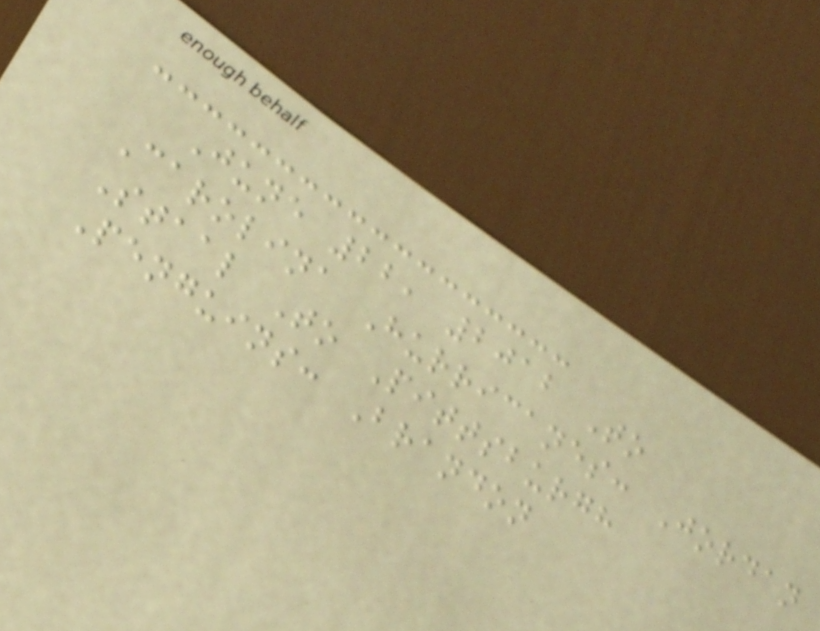June 22, 2012 To
Carolina Hurricanes: Jordan
Staal To Pittsburgh
Penguins: Brandon
